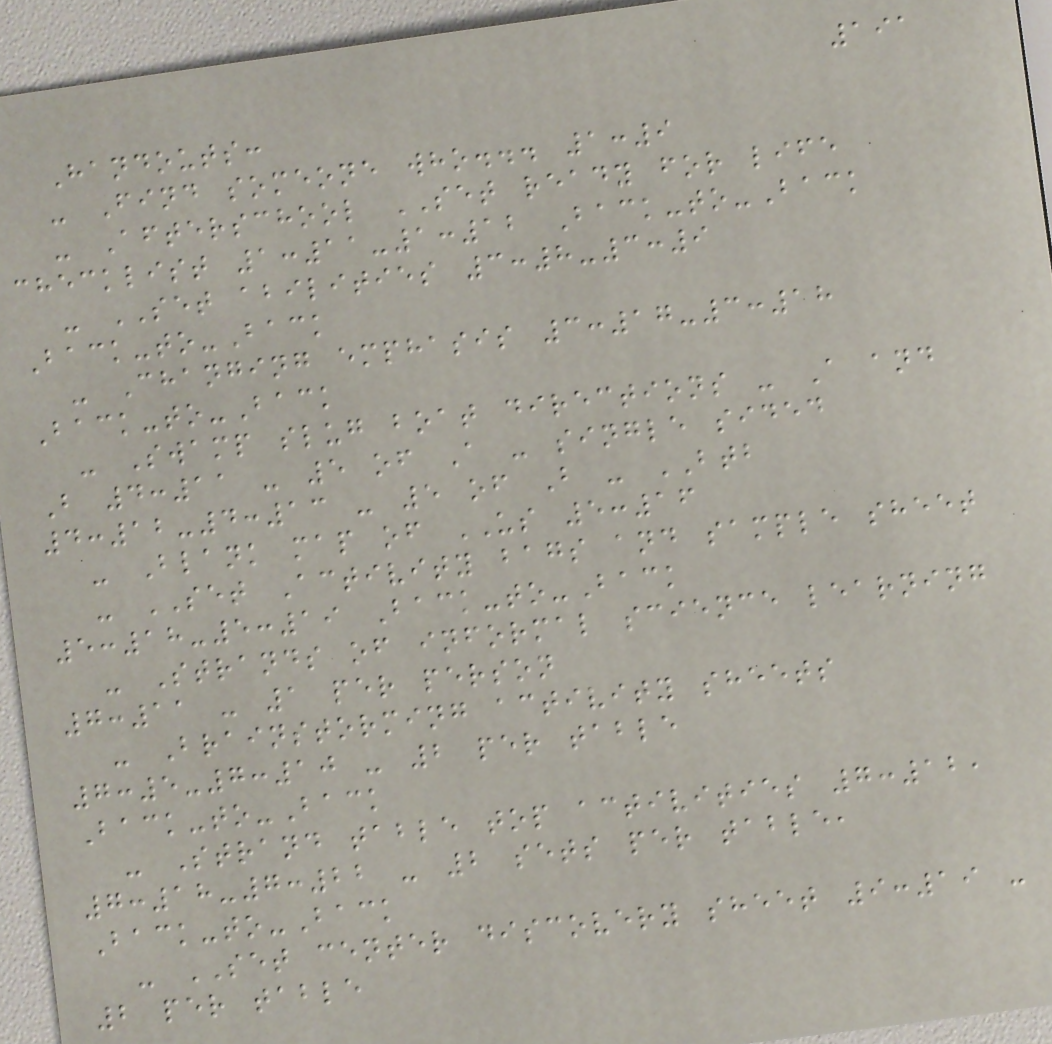191
Handouts:
- Find someone who... 1:9
- Afterschool SET ready for life
checklist 1:11-1:12 Back-to-Back
- SET abilities 3:8-3:9
Back-to-Back
- Changing emphasis 3:17-3:18
Back-to-Back
- Swamp slug boat directions - A and
B 4:11 - 5 of A - single sided
4:12-4:13 - 5 of B - BTB
- Blank map of US 5:16
- SET Activity bags and sample sheet
5:18-5:19 Back-to-Back
- Strands of informal science learning
7:11 - 1 per person
- Brainstorming activity sheets
7:5-7:10 - 2 per table
Back-to-Back
- Strand table top activities 7:12,
7:18-7:22 - 2 sets per table,
Back-to-Back
- SET center discovery sheet 9:19 -
2 per table
